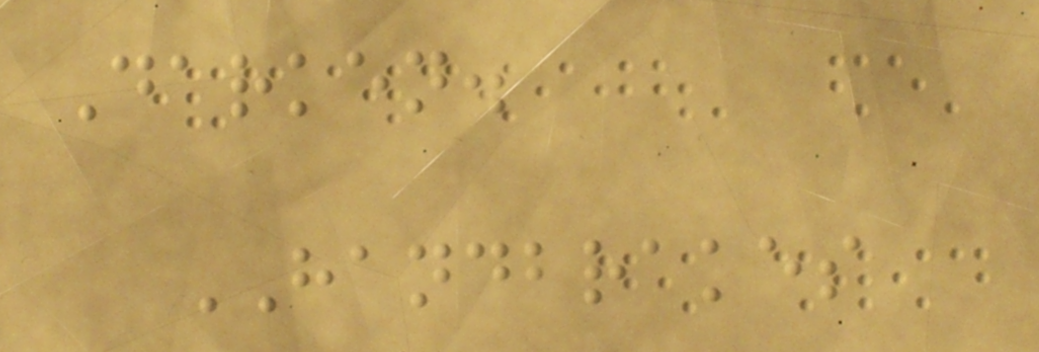Darken.
HANDBRAKES
